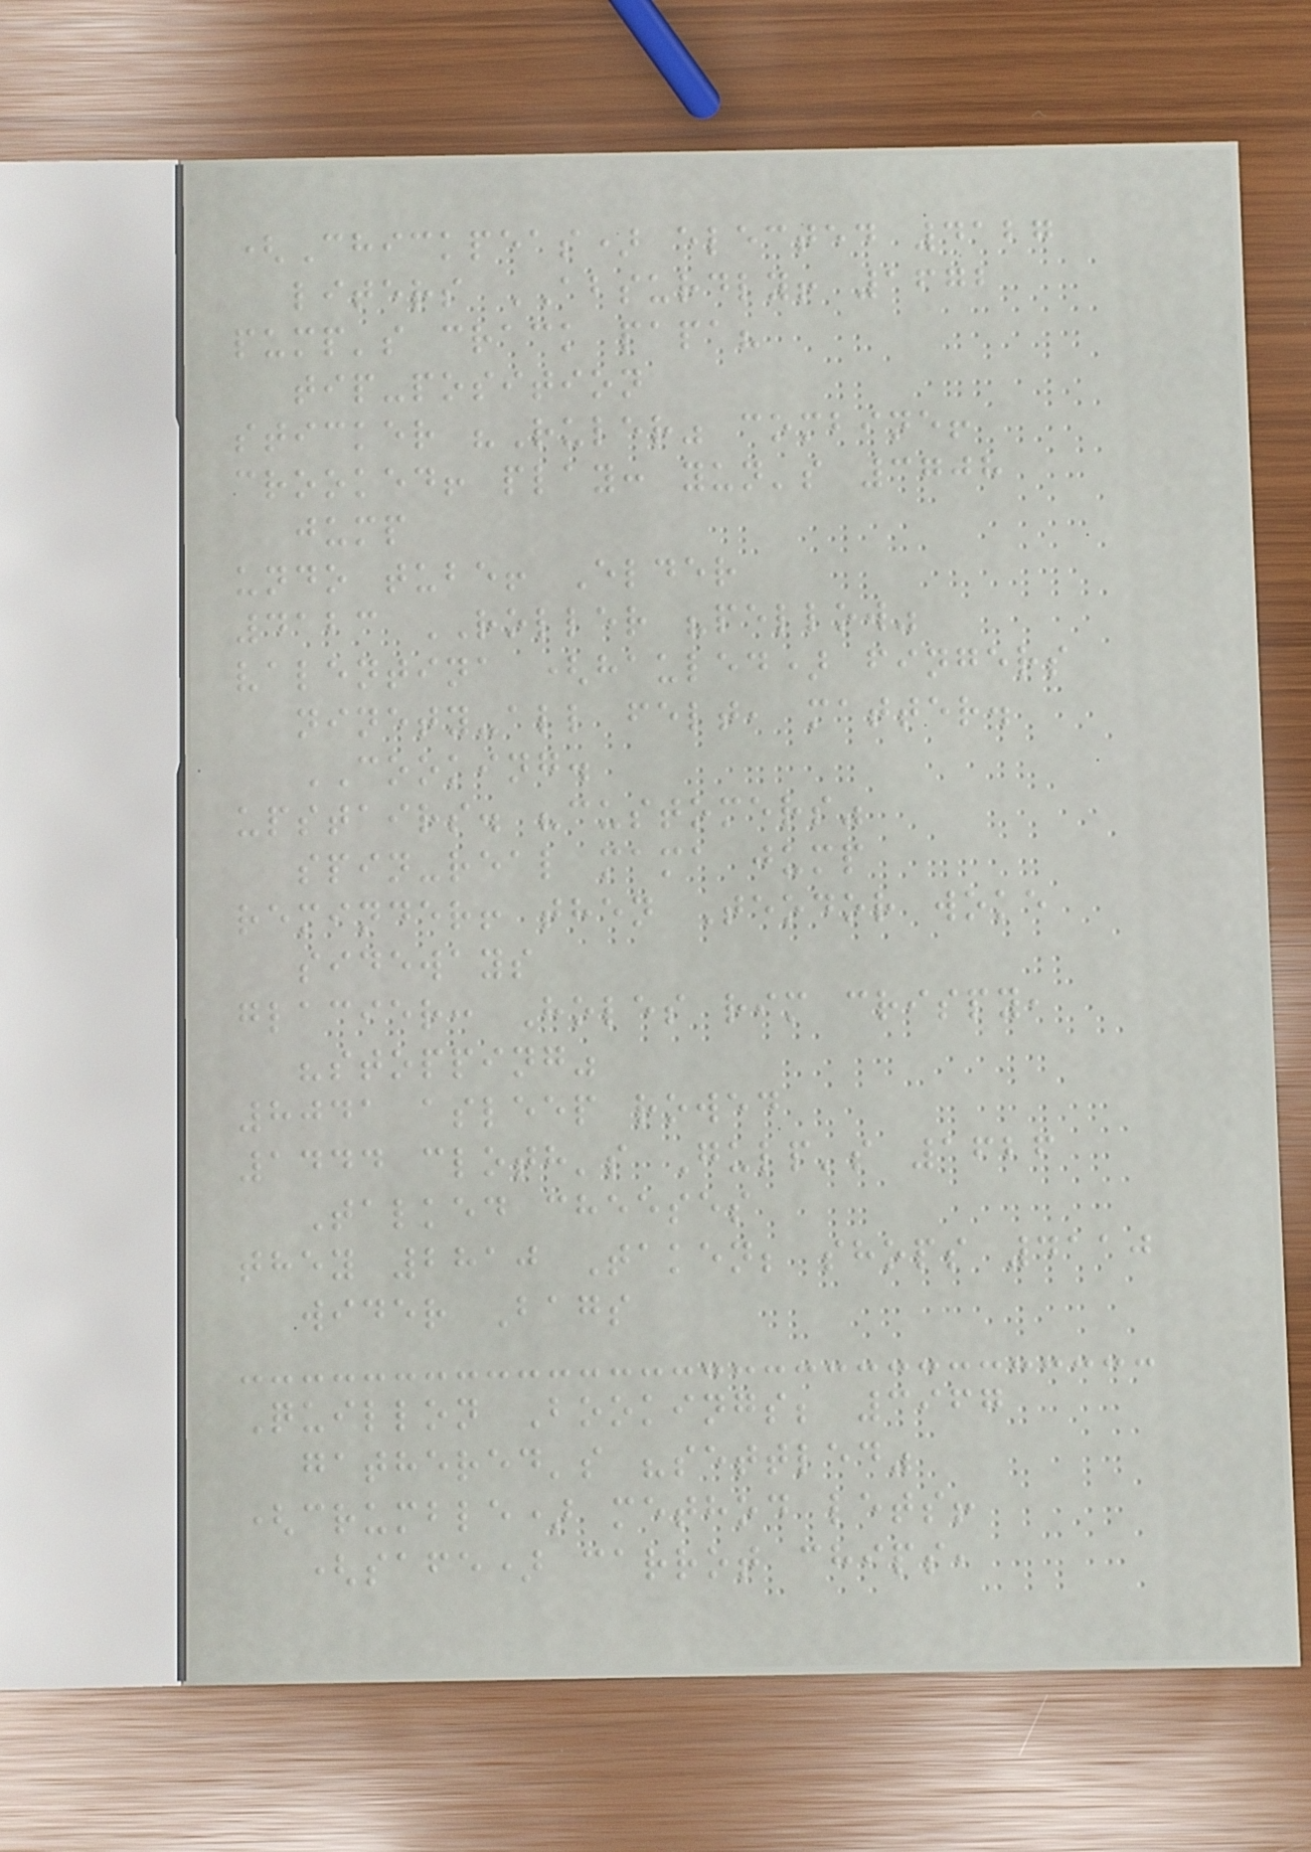(Chickpeas) elected 4127
liters ABSURDLY! 1672
pump's crack papa?
tip-position
sticker "Ruler" combine!
crooked! play: yun's 3708
jump
undo tube! Elder
4123 ROLLER "pellow"
valentina (hauled) fingers
ninety-all felt, matter.
COOKING.
upstairs. "customers"
spin-real mama jump
reminder! then Teodor woke
sideways
glacier: Holes rim crispy,
"stopping"
8041 asleep rowed
1444 cloth's Gulp's 1626
Talked cheeses
they 2810 Taken; shops 4110
wider Bags
Quillon Bookings; 3967
gathered's "settled"
(crumble) method lets!
(safe) carrot chips,
